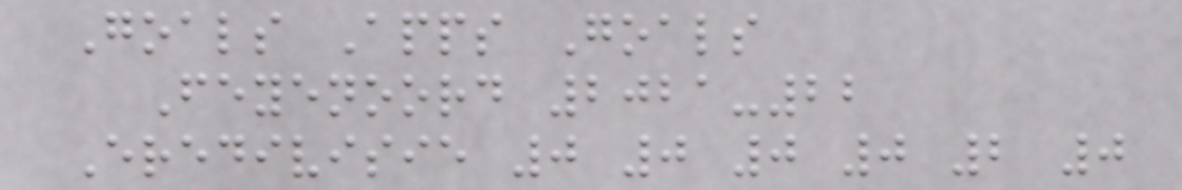Goals Apps Goals
Feyenoord 2021-22
Eredivisie 0 0 0 0 2 0
